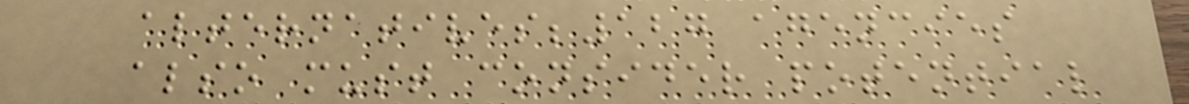alternatives;127 agencies
also must consider potential
